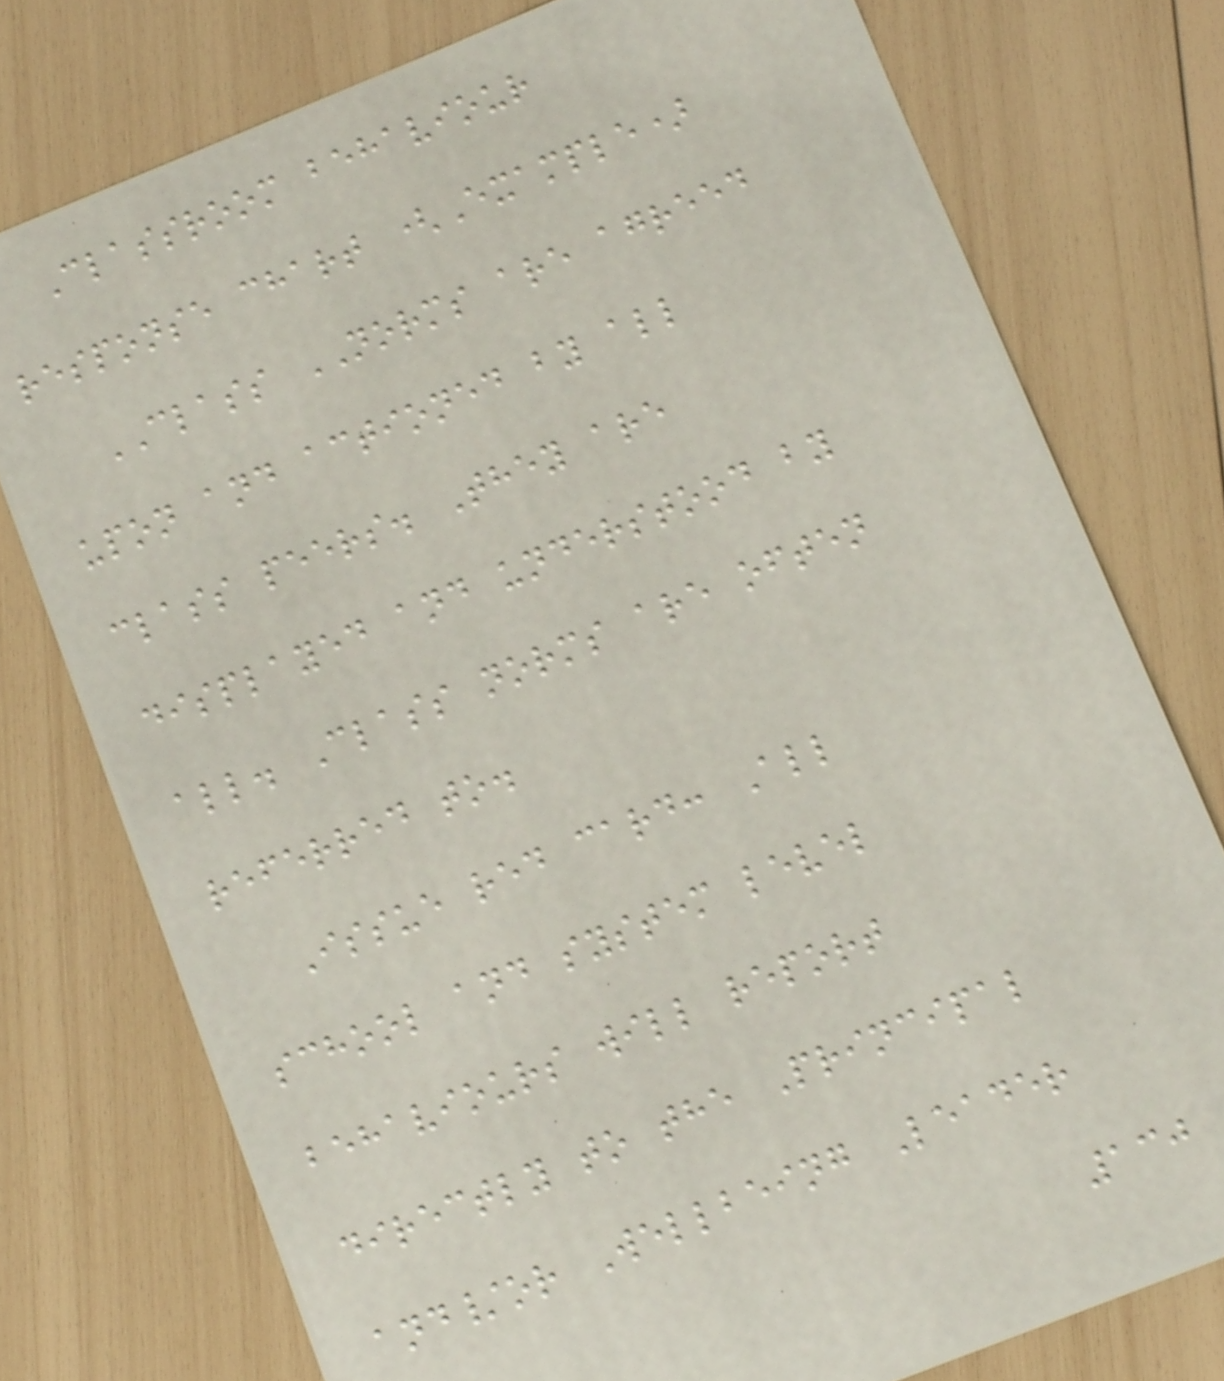Classroom behaviour
response chart (Example)
CLASS NORMS are agreed
upon and actioned by all
class peers. They are
displayed and understood by
all. Class norms are often
referred to.
Issue red card: All
school and system level
behaviours will report
directly to the Principal
and/or Wellbeing Leader
130
